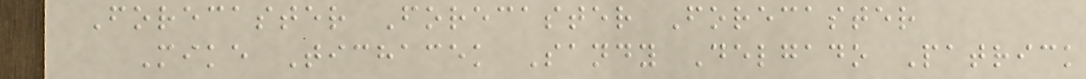Forecaster Forecaster Forecaster
Mike Tichacek Sandy Delgado Patrick
